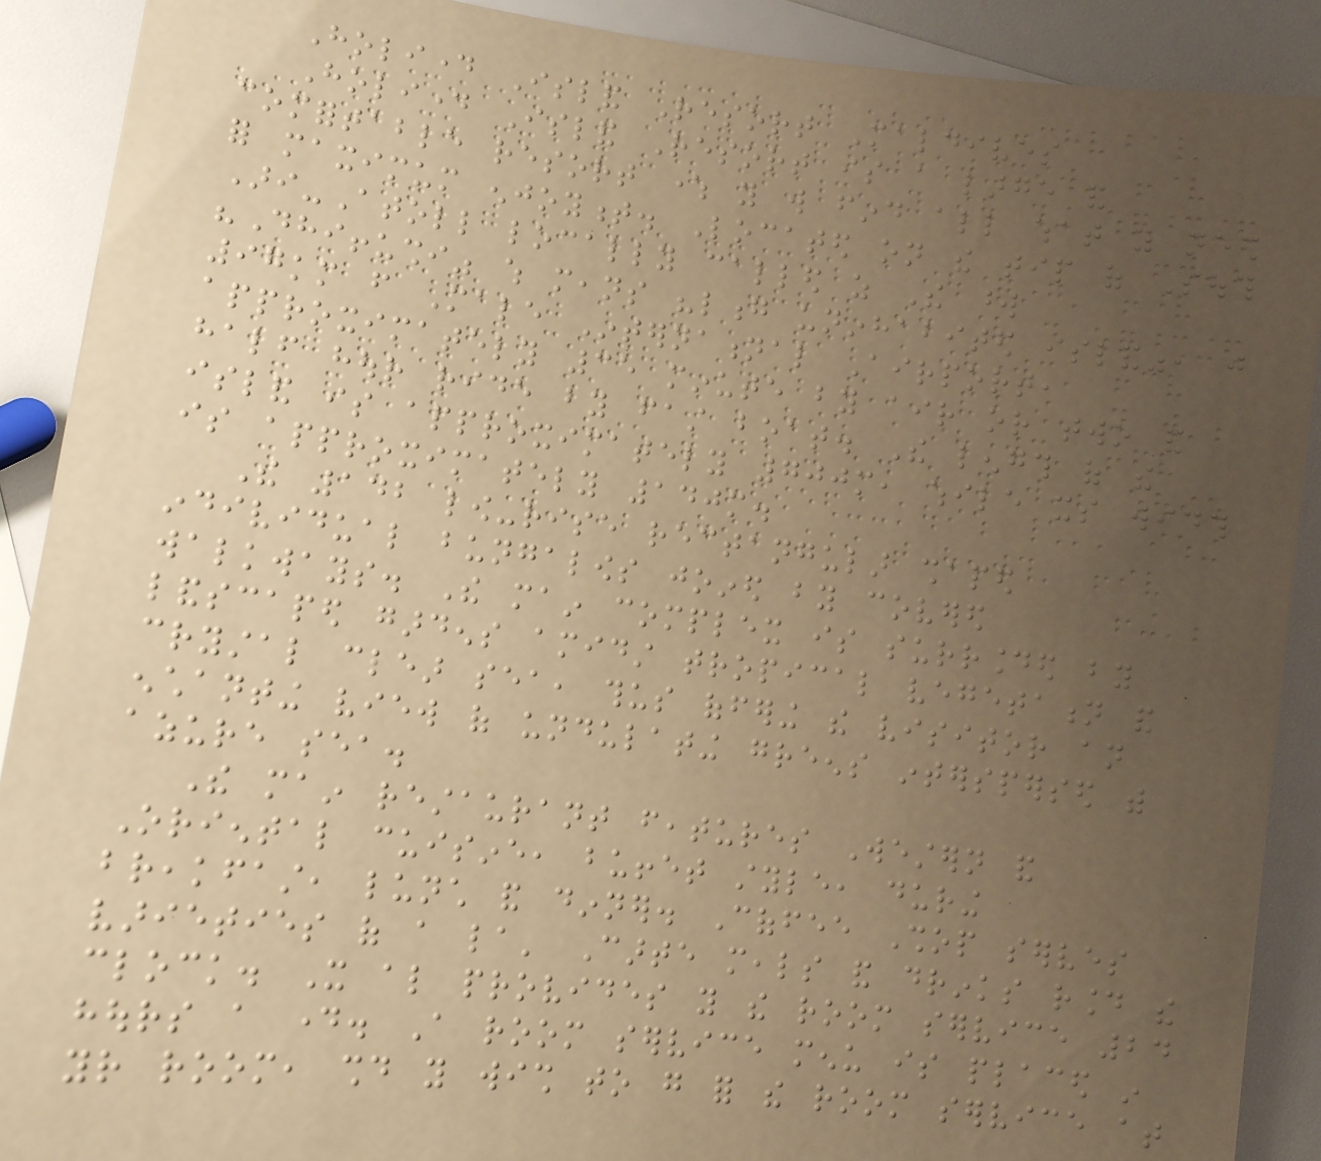Holiday Island Resort Maldives
Holiday Island Resort is a large and
comfortable resort where you will find all what you need
for maximum enjoyment. Located on the tip of South
Ari-Atoll locally called as The word
"Dhiffushi" which means "long uninhabited island", just
97km from Male International Airport,
approximately 35 minute by air or two and
half hour ride by fast boat. The length of the
island is approximately 700m, while its width
is approximately 140m.
The 142 low-rise rectangular shaped
individual bungalows joined by covered
walkways. The main complex is surrounded by
landscaped gardens amidst tropical vegetation and
crystal clear sea, thus offering the visitor an
enchanting view of undulating greens interspersed with
azure sea.
The main restaurant features Western and
Oriental cuisine, buffet style, during
breakfast, lunch and dinner. Coffee Shop serves
varieties of a la' Carte meals and drinks round the
clock. It also provides you the room service 24
hours a day. A room service menu is placed in
your room, should you wish to go for the room service at
